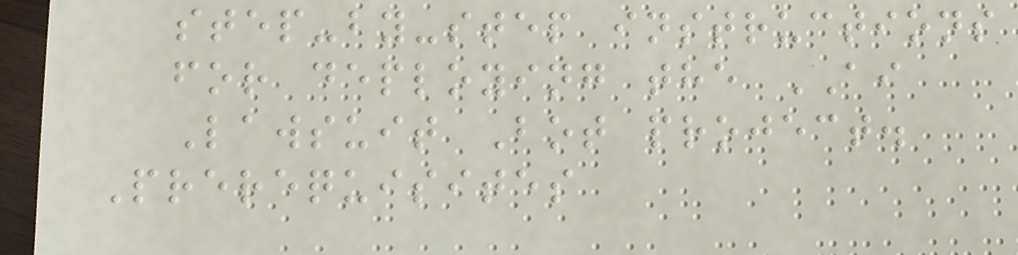step-by-step instructions
for deploying the AI
Lawsuit Bot project.
Prerequisites
